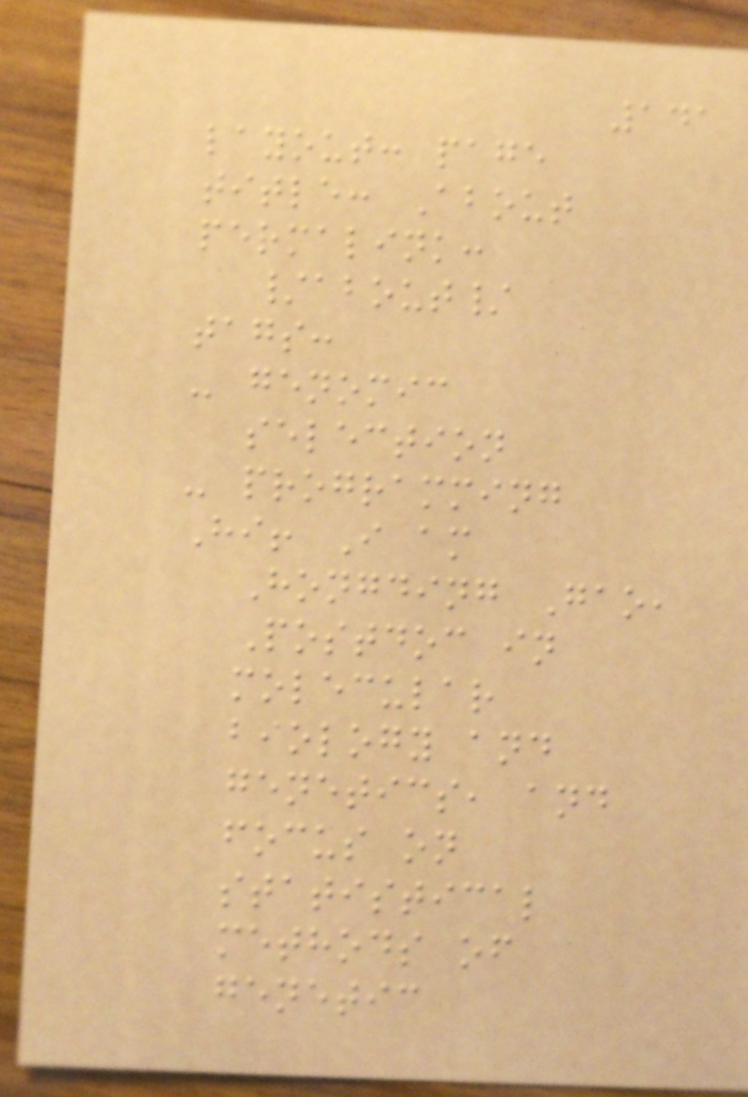141
layout: page
title: About
permalink:
/about/
tags:
- genomic
selection
- programming
Hi! I am
Hongding Gao,
Postdoc in
molecular
biology and
genetics, and
focus on
statistical
methods of
genetic
